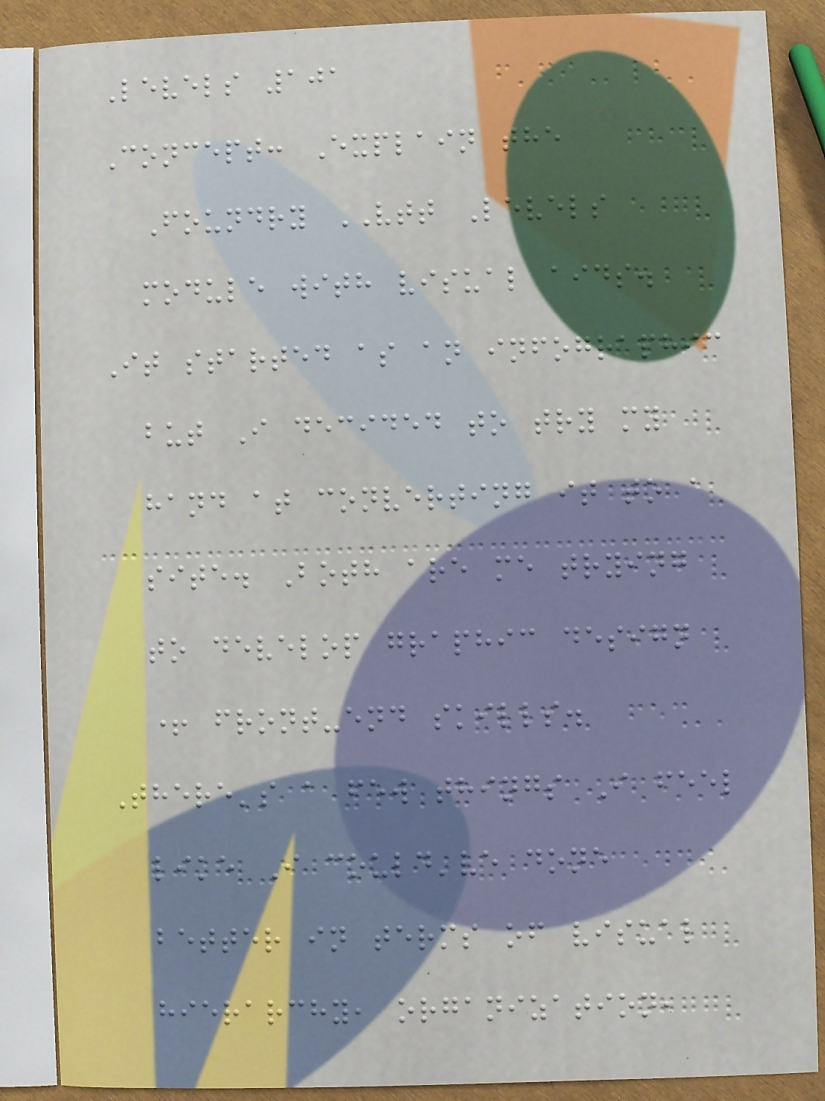Levels 101
Concept: Explain the
Foundry VTT Levels
module with visual aids.
It started as an infographic
but I decided to try my
hand at converting it to a
site. Both are me trying
to develop graphic design
+ front-end skills.
There's a few things I feel
like I could've done
better in terms of visual
hierarchy, organization,
